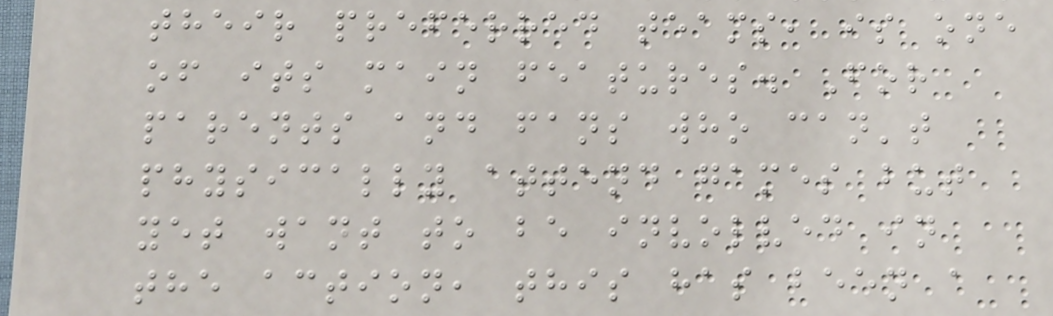their preferred teams, is one
of its main features. For
parents and fans who can't
physically attend games but
yet want to be involved in
the action, this has been a
